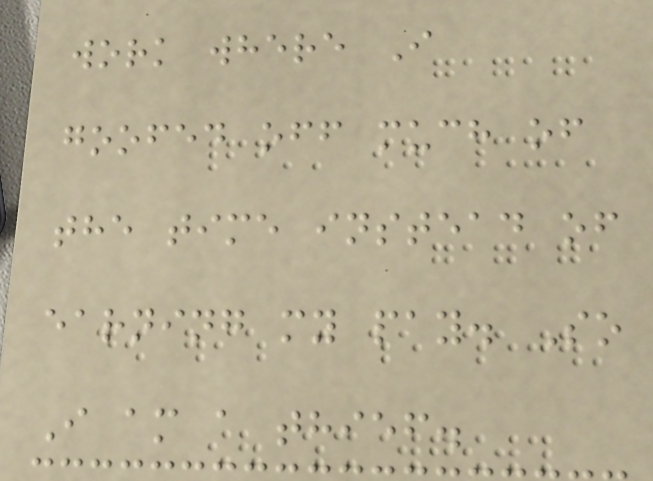work where I
goofed off much of
the time instead of
earning my pay. So
I am a thief.
